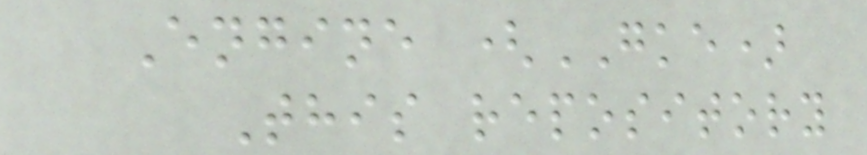Engine (GKE)
This repository
